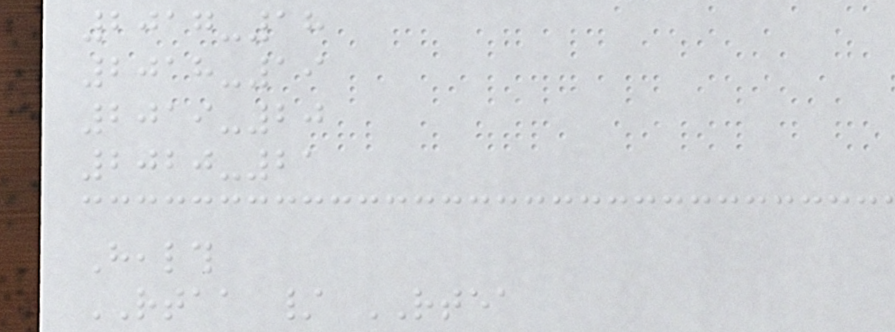2017-18
2018-19
2019-20
2020-21
Health
RTAA / RTEA
